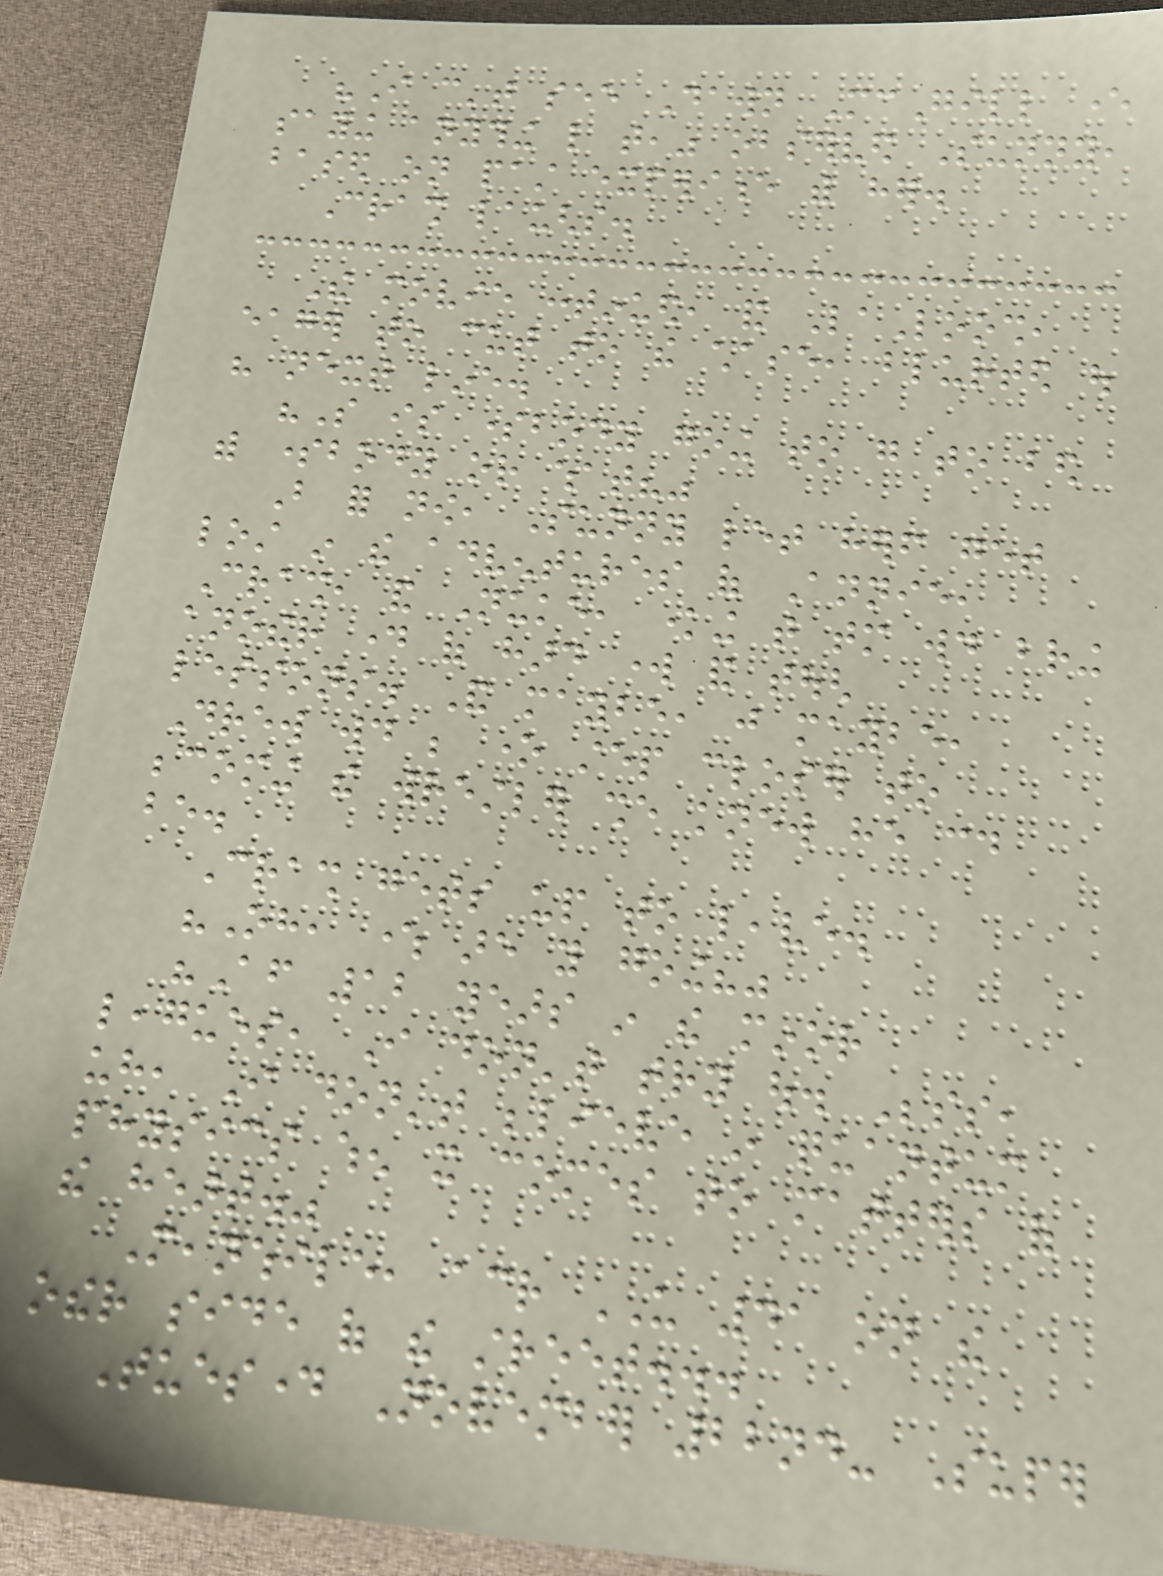"I can't see Dawn McGill ever
saying anything like that," observed Sunny,
based on past experience with her.
Crash laughs.
The movie continued, and LaLoosh,
eager to cut to the chase, blurted out
his next line.
"So is somebody going to go to bed
with somebody or what?"
But for now, Sunny let herself get
lost in the adventures of Annie,
Crash, and Nuke, knowing that tomorrow would bring
another day of hard work and tough
lessons. And maybe, just maybe,
Drew would be one step closer to
becoming the wrestler she knew he could
be.
Crash gets up to leave.
"Oh, where are you going?"
"After 12 years in the minor
leagues, I don't try out. Besides,
uh, I don't believe in quantum
physics when it comes to matters of
the heart."
Meanwhile, across US 41 on the
other side of the street...
Tuesday November 22nd- Super
